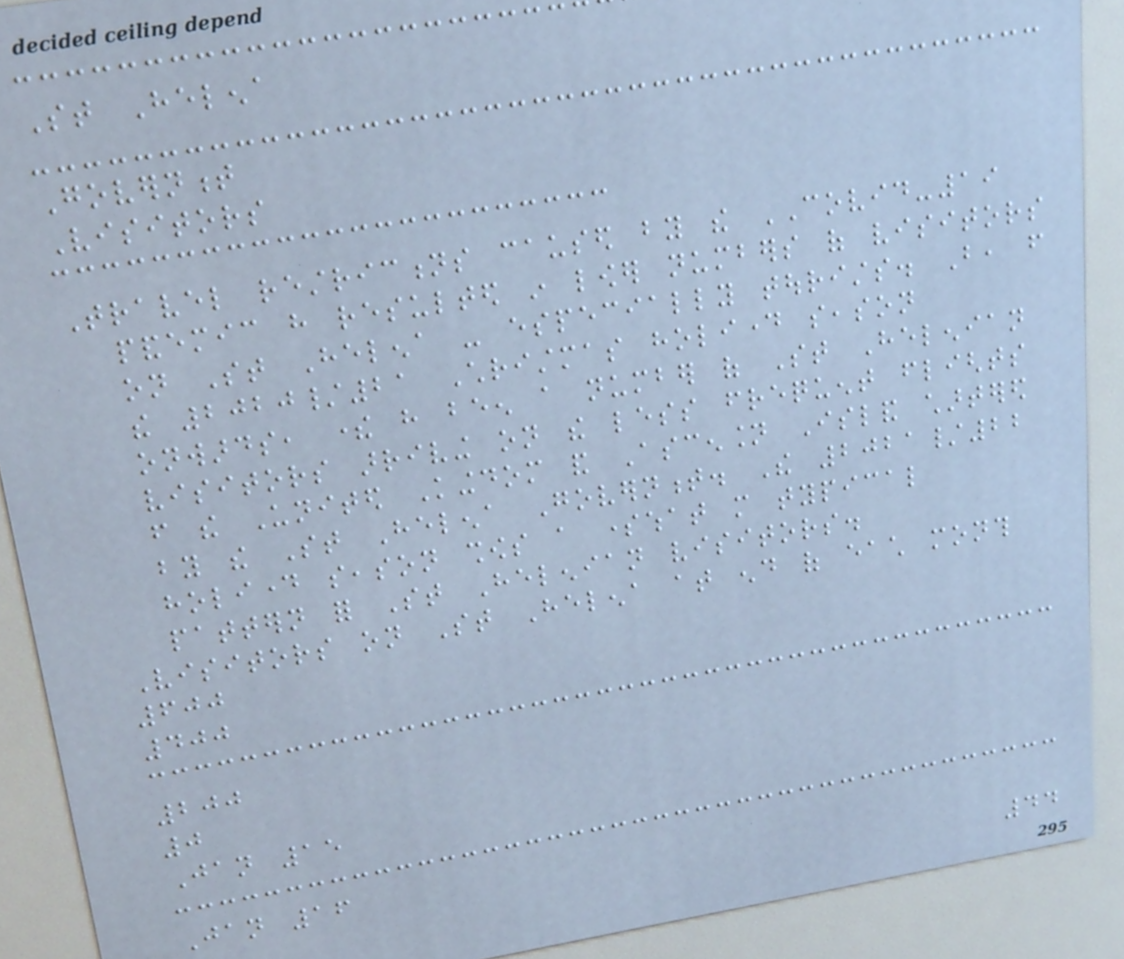St Helena
Government
Visitors
Travel restrictions caused by the COVID-19
pandemic have resulted in lower numbers of visitors
on St Helena - especially tourists. But, from
the 2020/21 Christmas holiday season
onwards, there have been a number of St Helenian
visitors arriving on the less frequent flights
from the United Kingdom and Ascension Island chartered
by the St Helena Government. The 2021/22
holiday season shows a somewhat more typical
pattern for St Helenian visitors.
Visitors on St Helena at end of each month
600
400
200
0
Jan 15
Jan 16
44
